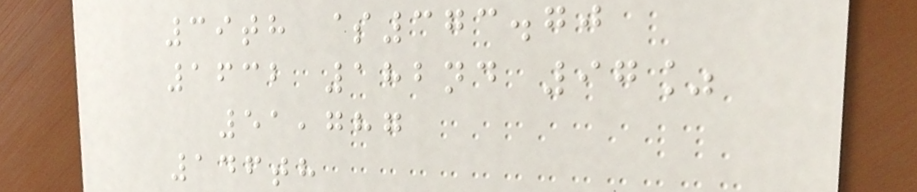39th $373.70
1632 182nd 97%
51,787
146th
